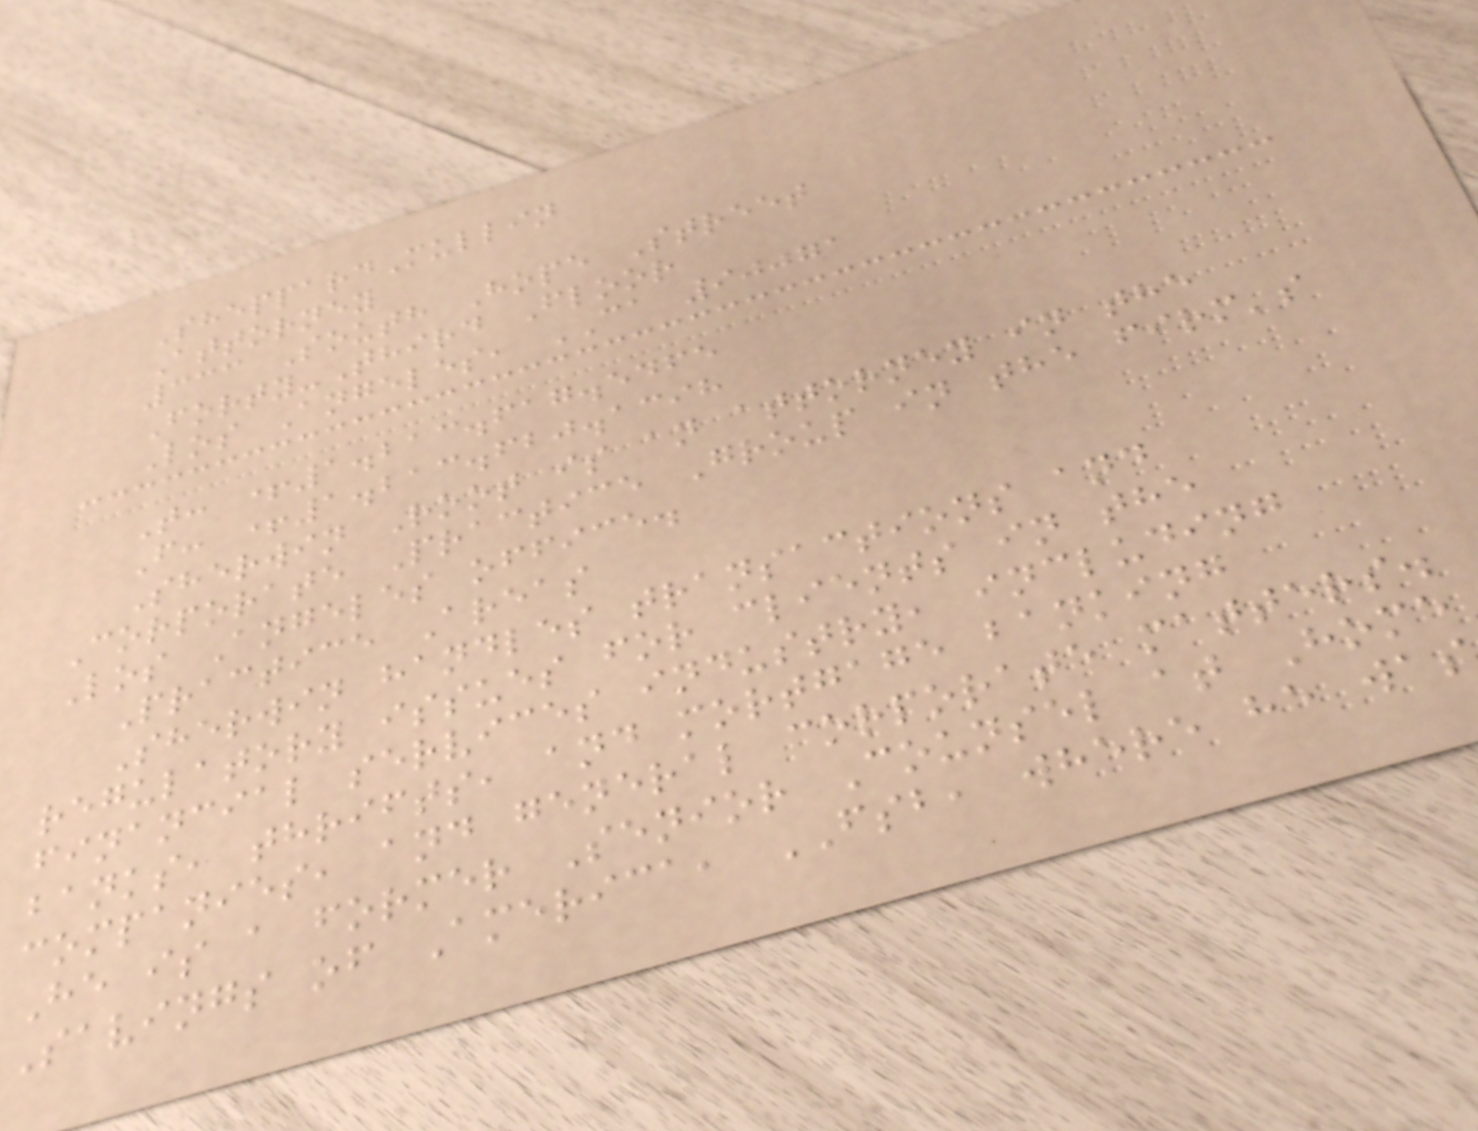SheppardMullin
Attorney
333 South Hope Street
Forty-Third Floor
Los Angeles, CA 90071
T: +1.213.617.5465
F: +1.213.620.1398
Sherwin Root is an attorney in the
Corporate Practice Group in the firm's
Los Angeles office.
Practice Areas
Sherwin handles transactions and
regulatory issues for clients in the
financial services industry, including
banks, thrifts, and mortgage banking
companies, and general corporate matters.
He is a former Senior Counsel at Home
Savings of America, FSB, where he was
